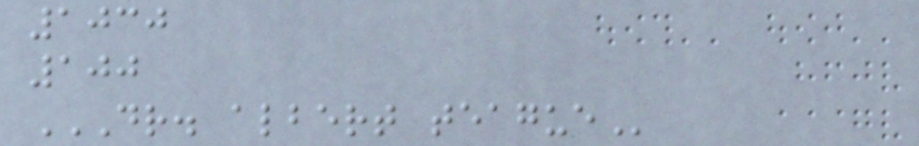1030
100
DR. ALBERT TEAGUE
